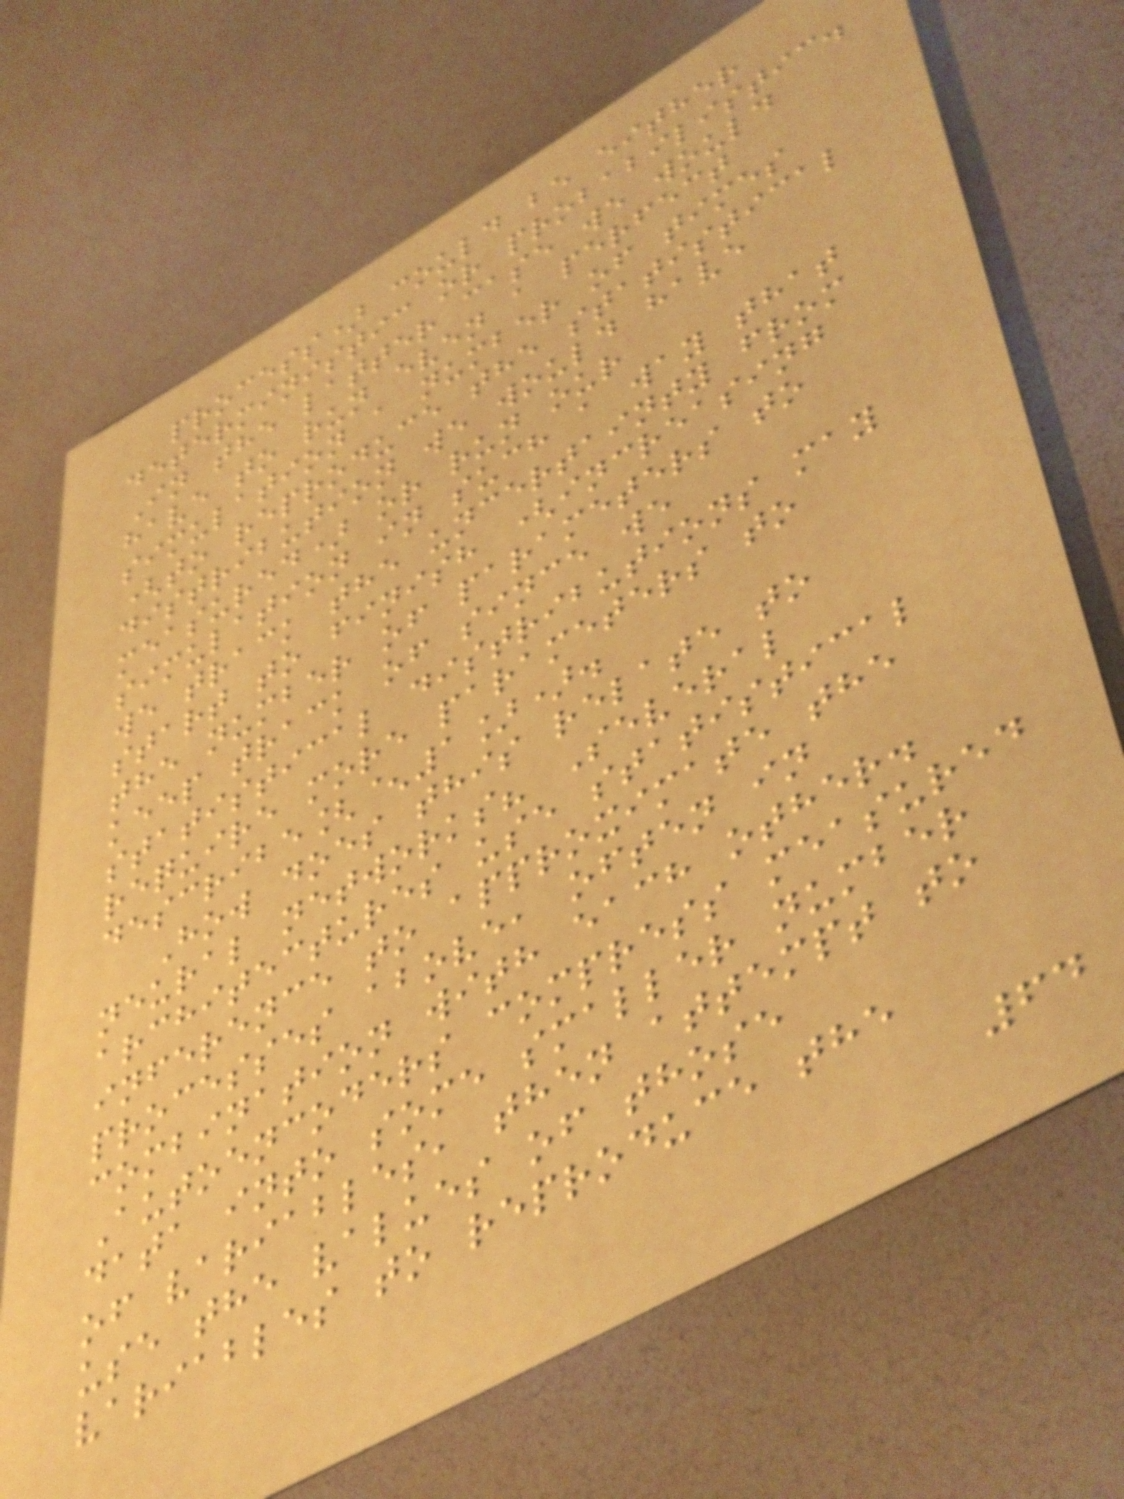process) could be either
deterministic or probabilistic.
In the latter case we would
have to run even a perfect
simulation a number of times
(to reproduce the statistical
distribution we would have
measured) or run our
simulation in such a way that
we track the uncertainty from
start to finish (increasing
the number of parameters to
keep track of since we
statistical distributions may
require more parameters to
describe[^1]).
How does this relate to
neural networks? Several
architectures use statistical
inference to approximate the
processes above, often in
combination with each other.
Autoencoders compress measured
data into some smaller number
of variables, then attempt to
use the values of those
variables to reproduce the
64
